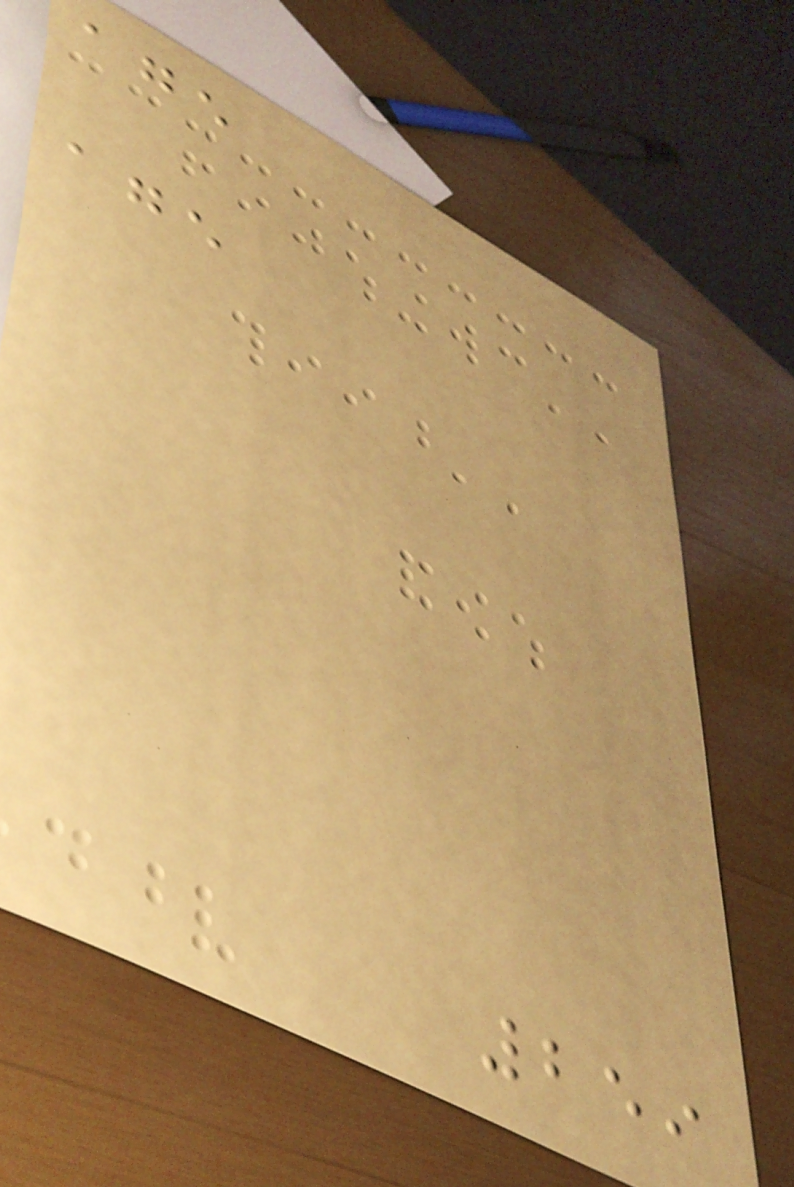age
age
259
